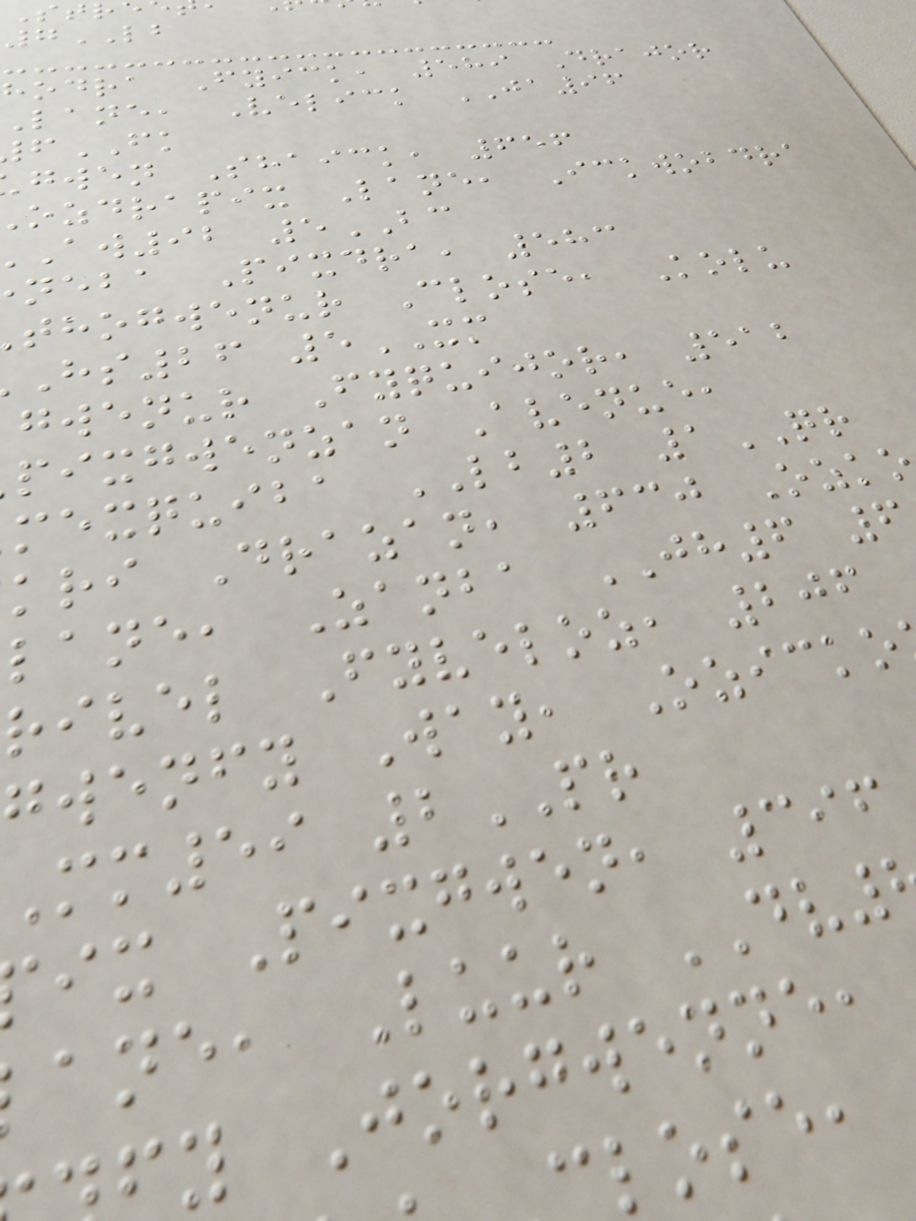7LB
hodra Fyick, 589 Drajor
lane, Velick JA96
FK
gwen Shaick, 656
ozdrapix Lane, Ickwobdra
aw92 5BC
neba Pixdra, 583
thogwenur Close, Kolu
hs26 5XM
gwenur Fyquijor, 512
pixgwenzan Avenue,
mexquiba LB2 1QR
kri Drazan, 630 Ozk
lane, Zanba JH6 6
rivel Fyveloz, 206
gwenfy Way, Ozicko
mm59 2PR
ix Pixgwen, 396
ane, Luur DV
y Jorgwenne,
